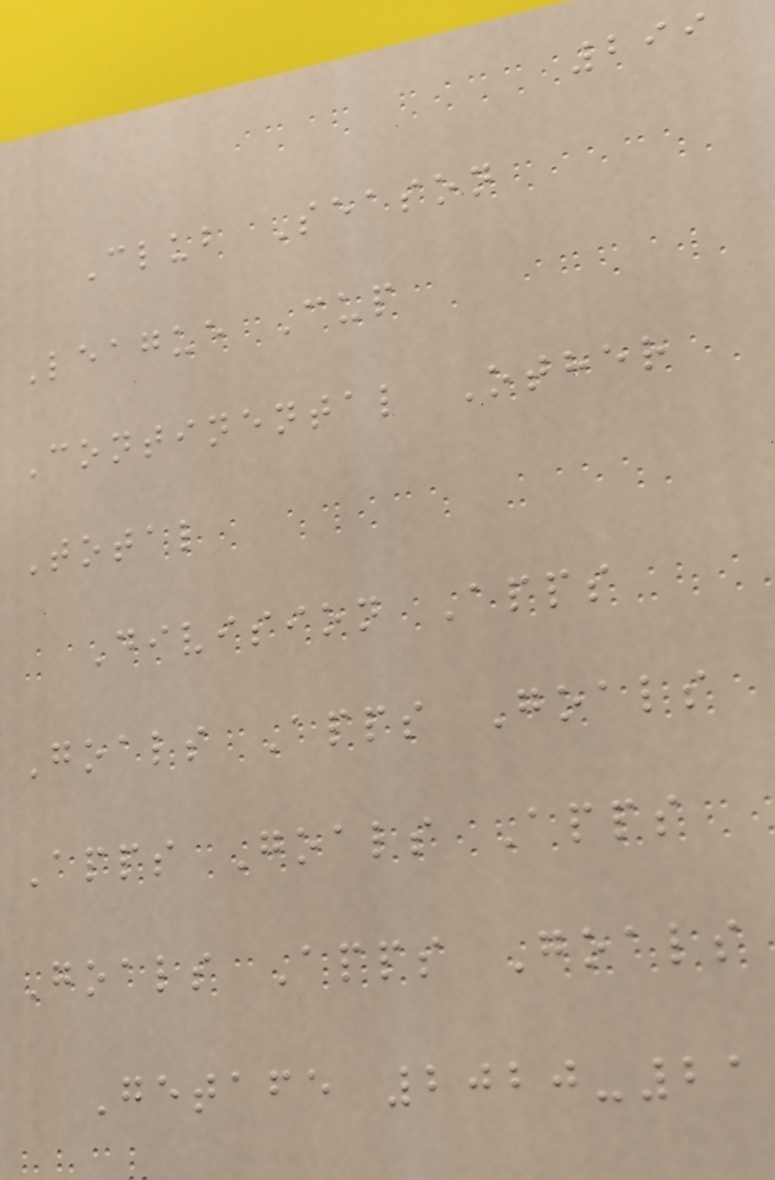299
Club Season
League Cup
Continental Other
Total
Division Apps
Goals Apps Goals
Apps Goals Apps
Goals Apps Goals
Getafe 2020-21
